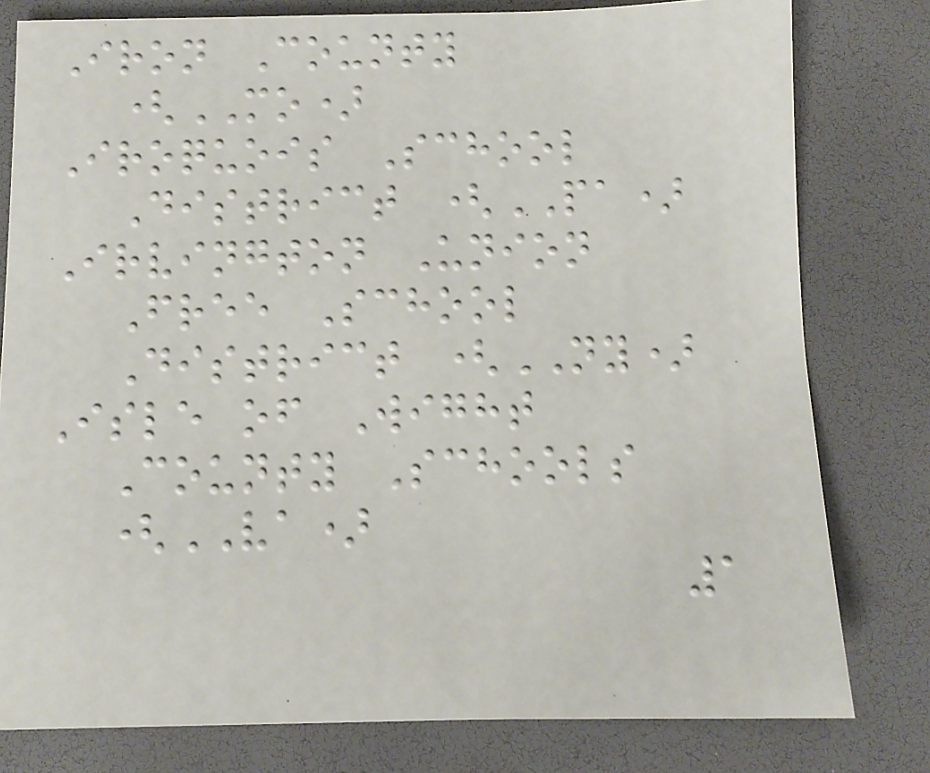Iron County
(MO)
Iroquois School
District (PA)
Irvington Union
Free School
District (NY)
Isle of Wight
County Schools
(VA)
1
